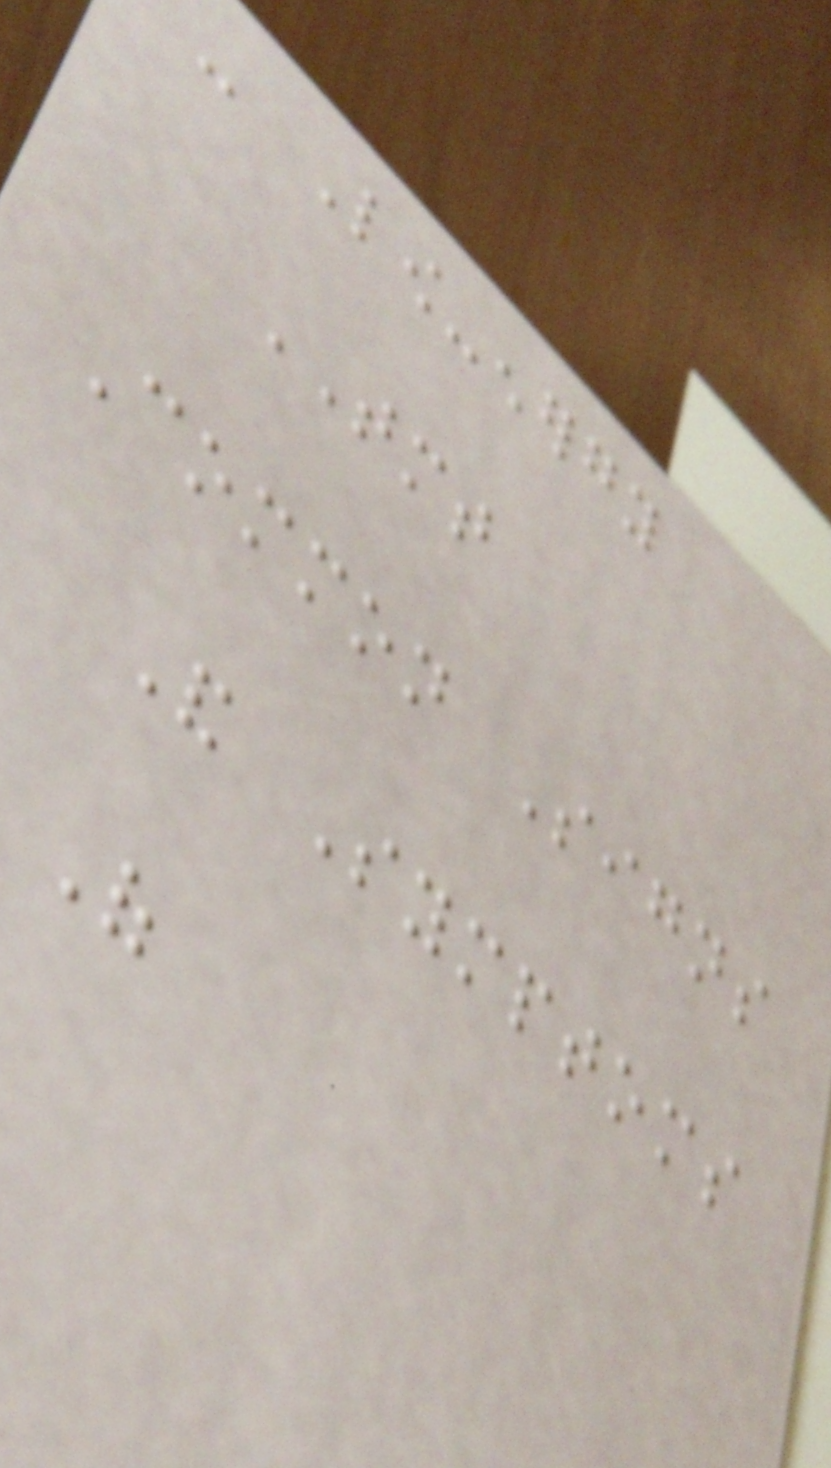- Low-energy
TMT
Common Signs
And Symptoms
Of
